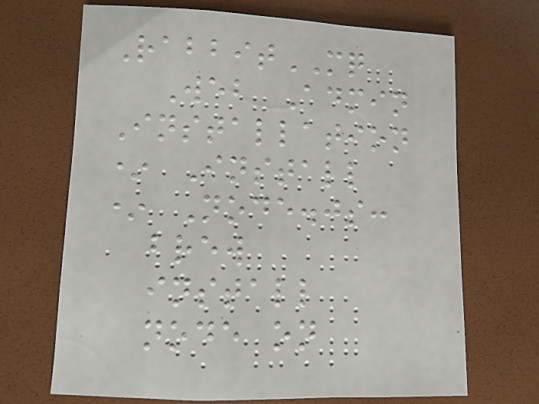RabbitMQ
Web Admin
Installation
* Install
* Node.js:
brew
install
node on
